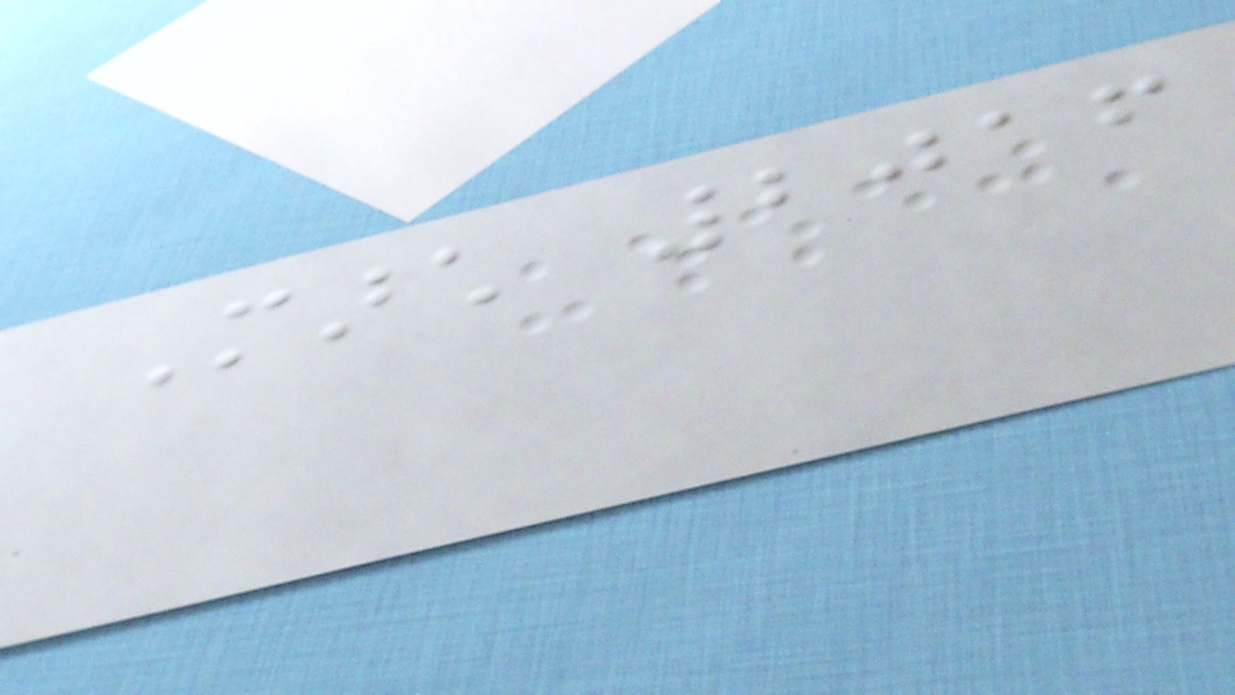March 2016
